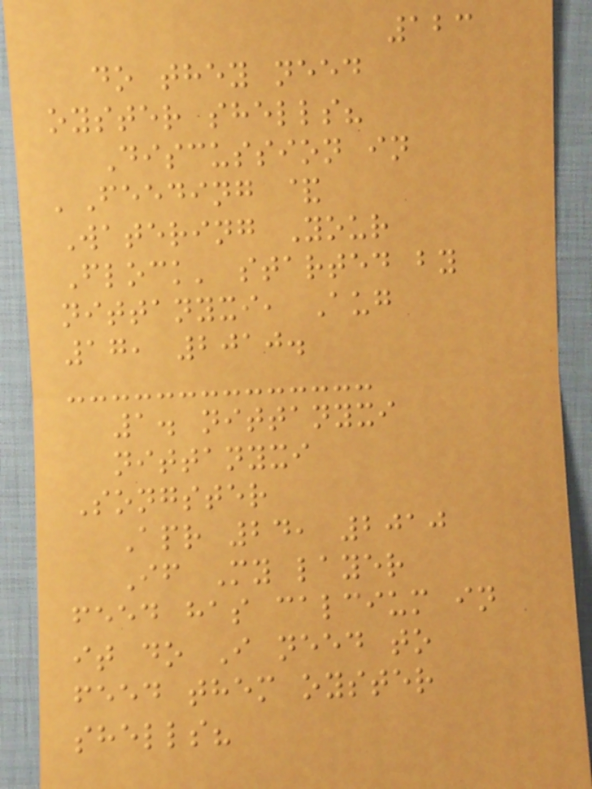123
do they need
oyster shells?
Discussion in
'Feeding &
Watering Your
Flock' started by
nittanyxi, Aug
17, 2010.
1. nittanyxi
nittanyxi
Songster
Apr 24, 2010
If My layer
feed has calcium in
it do I need to
feed them oyster
shells?
